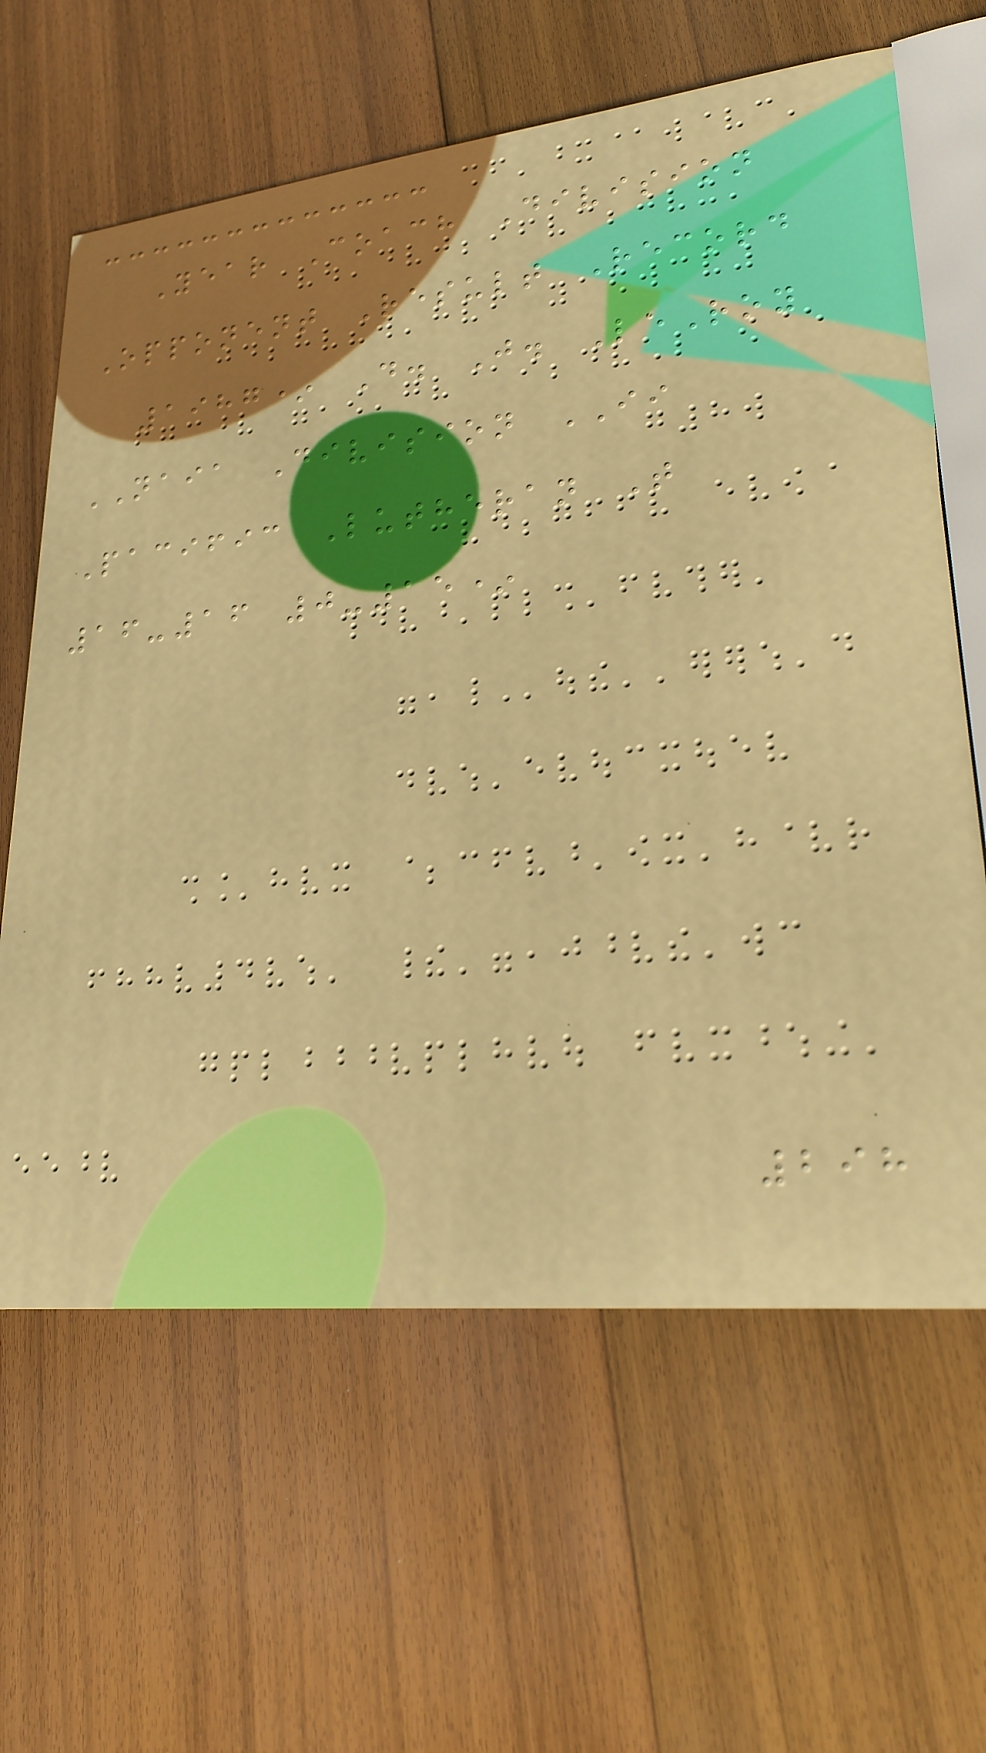Year Coach Division
Opponent Result Record
1987* D. J. LeRoy
NAIA Division II
Pacific Lutheran T
16-16 0-15*
298
